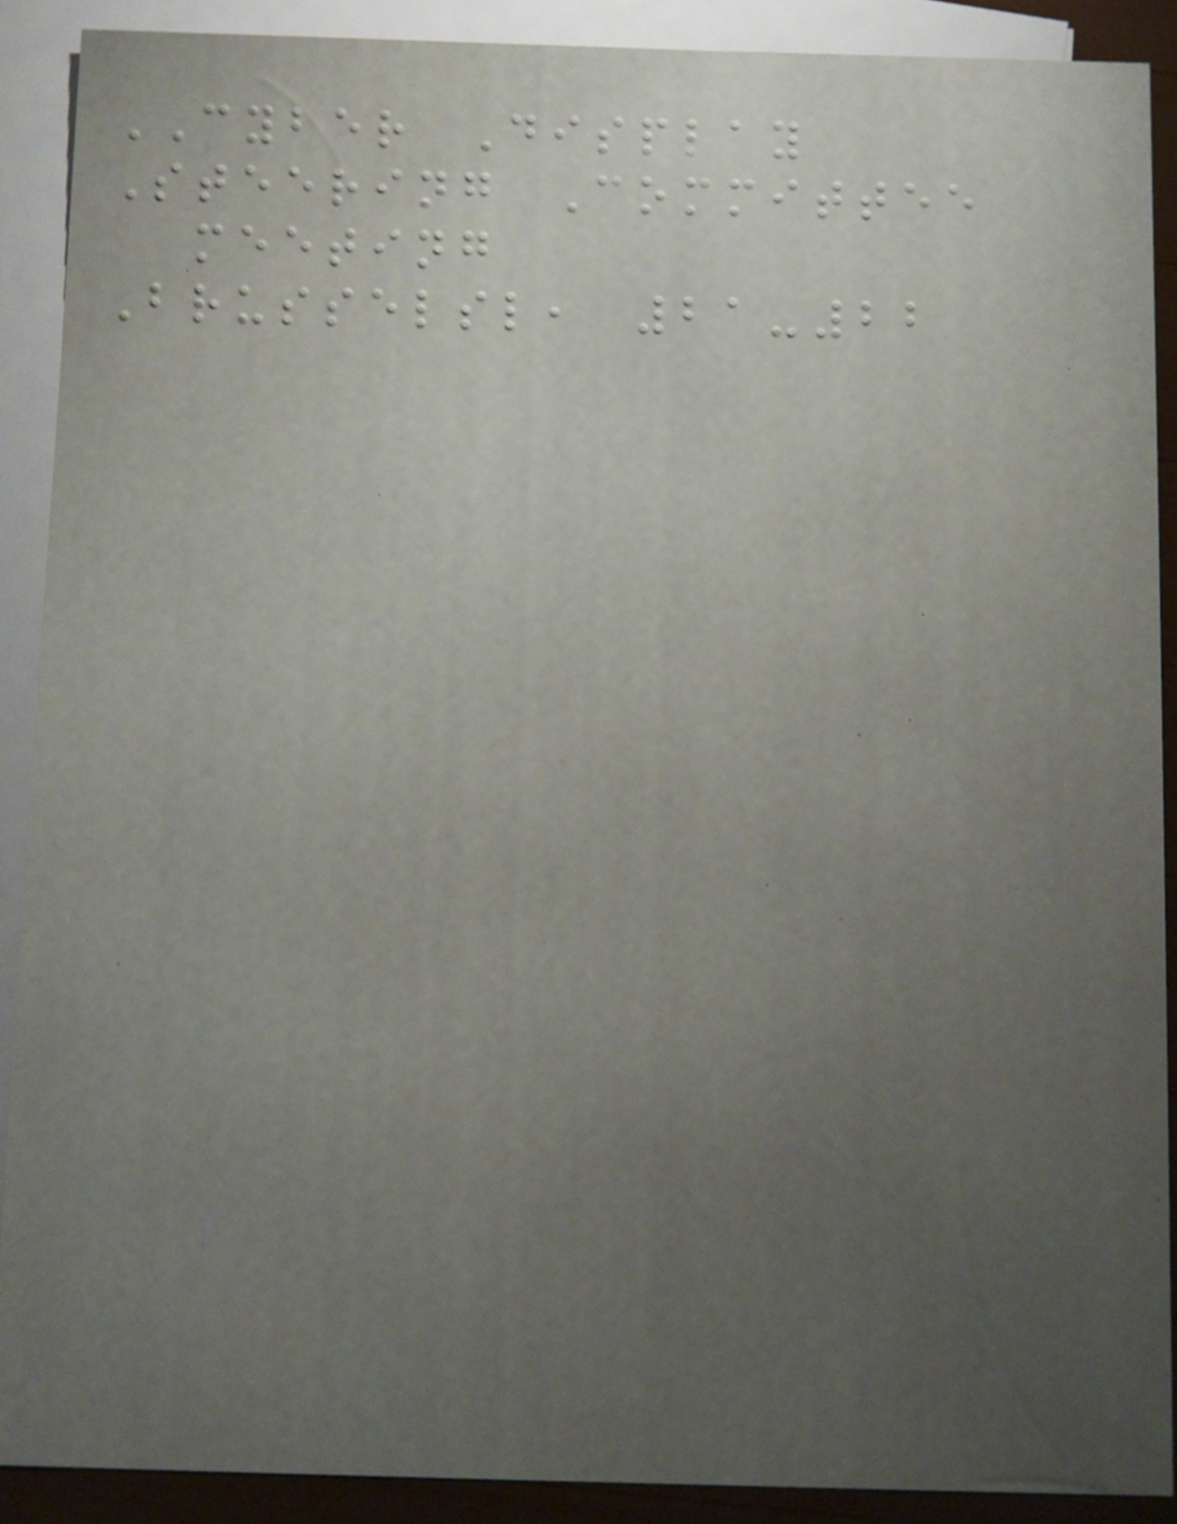CYBER Display
Steering Committee
meeting
Brusselsl, 21-22
